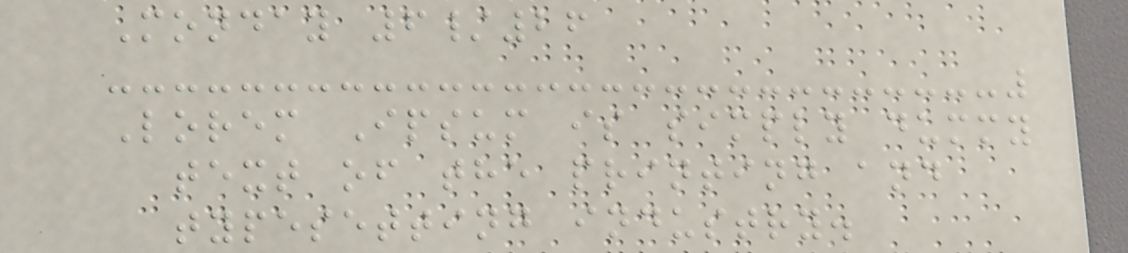Monday 6/26
Lorem Ipsum is simply dummy
text of the printing and
typesetting industry.
